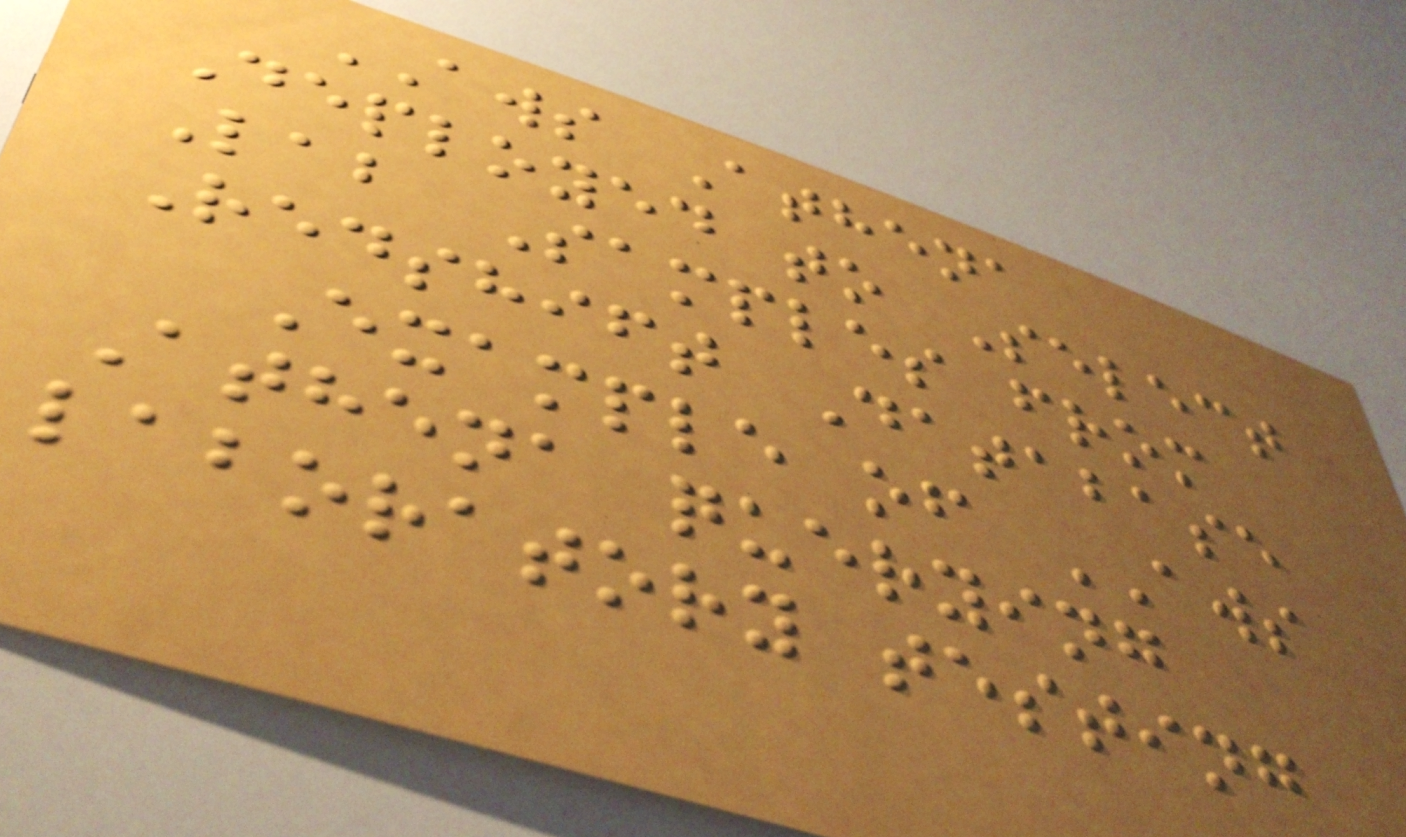AWS Athena
Deployed to Select
Lab Samples from
Redshift Database
Example of AWS
Athena querying
laboratory testing
